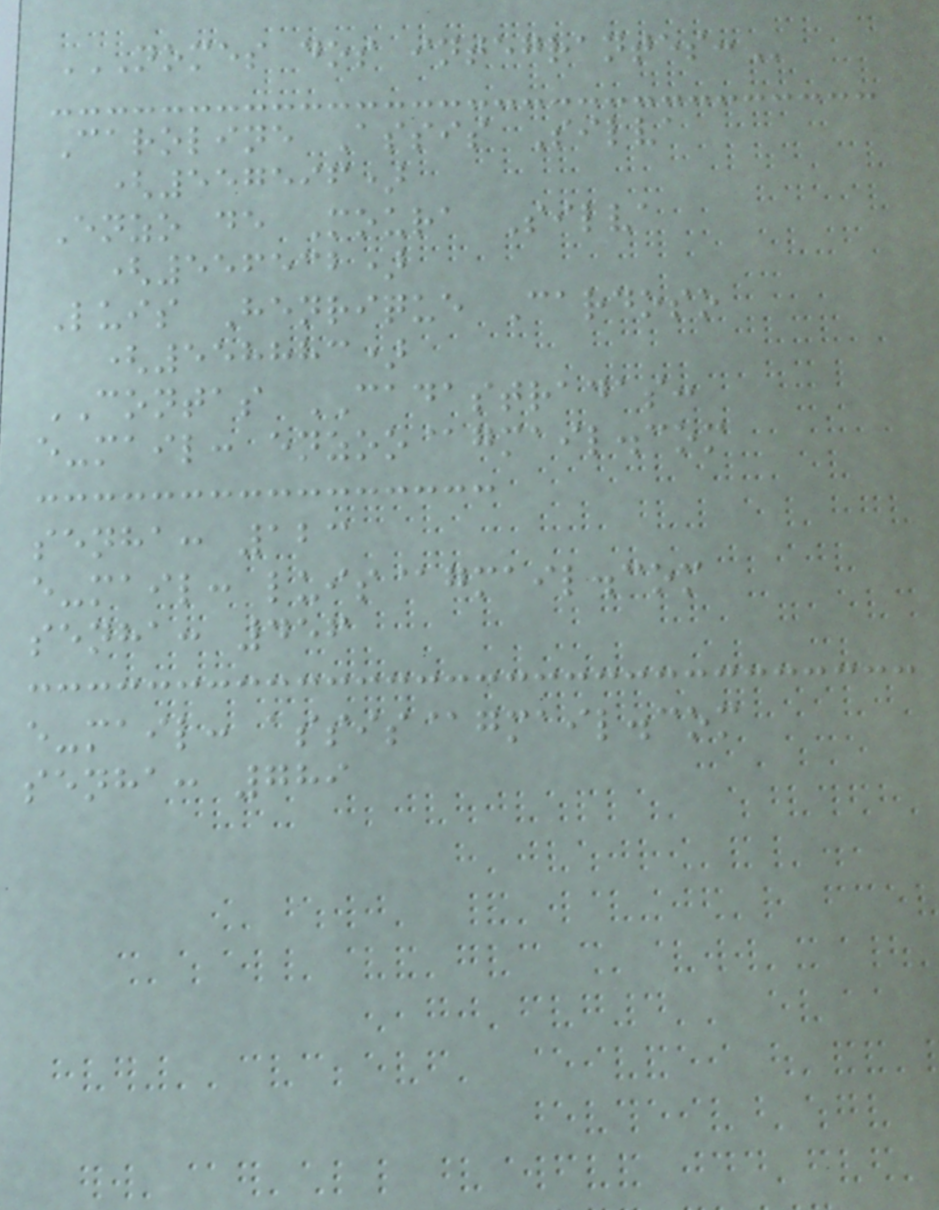NOMES DOS INTEGRANTES:
Caroline Assis Silva
(557596)
Enzo de Moura Silva
(556532)
Luis Henrique Cardoso
(558883)
CONTAS CADASTRADAS:
e-mail: enzoo@gmail.com
senha: 123
e-mail: luis@gmail.com
senha: 456
e-mail: assis@gmail.com
senha: 789
